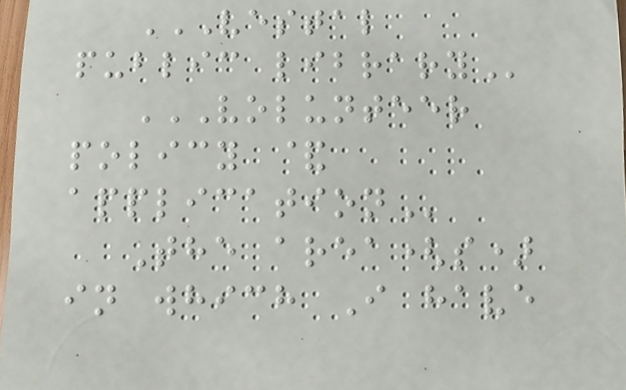VESTAL
PUBLIC LIBRARY
VOLUNTEER
POLICY &
APPLICATION
The area(s)
in which I have
